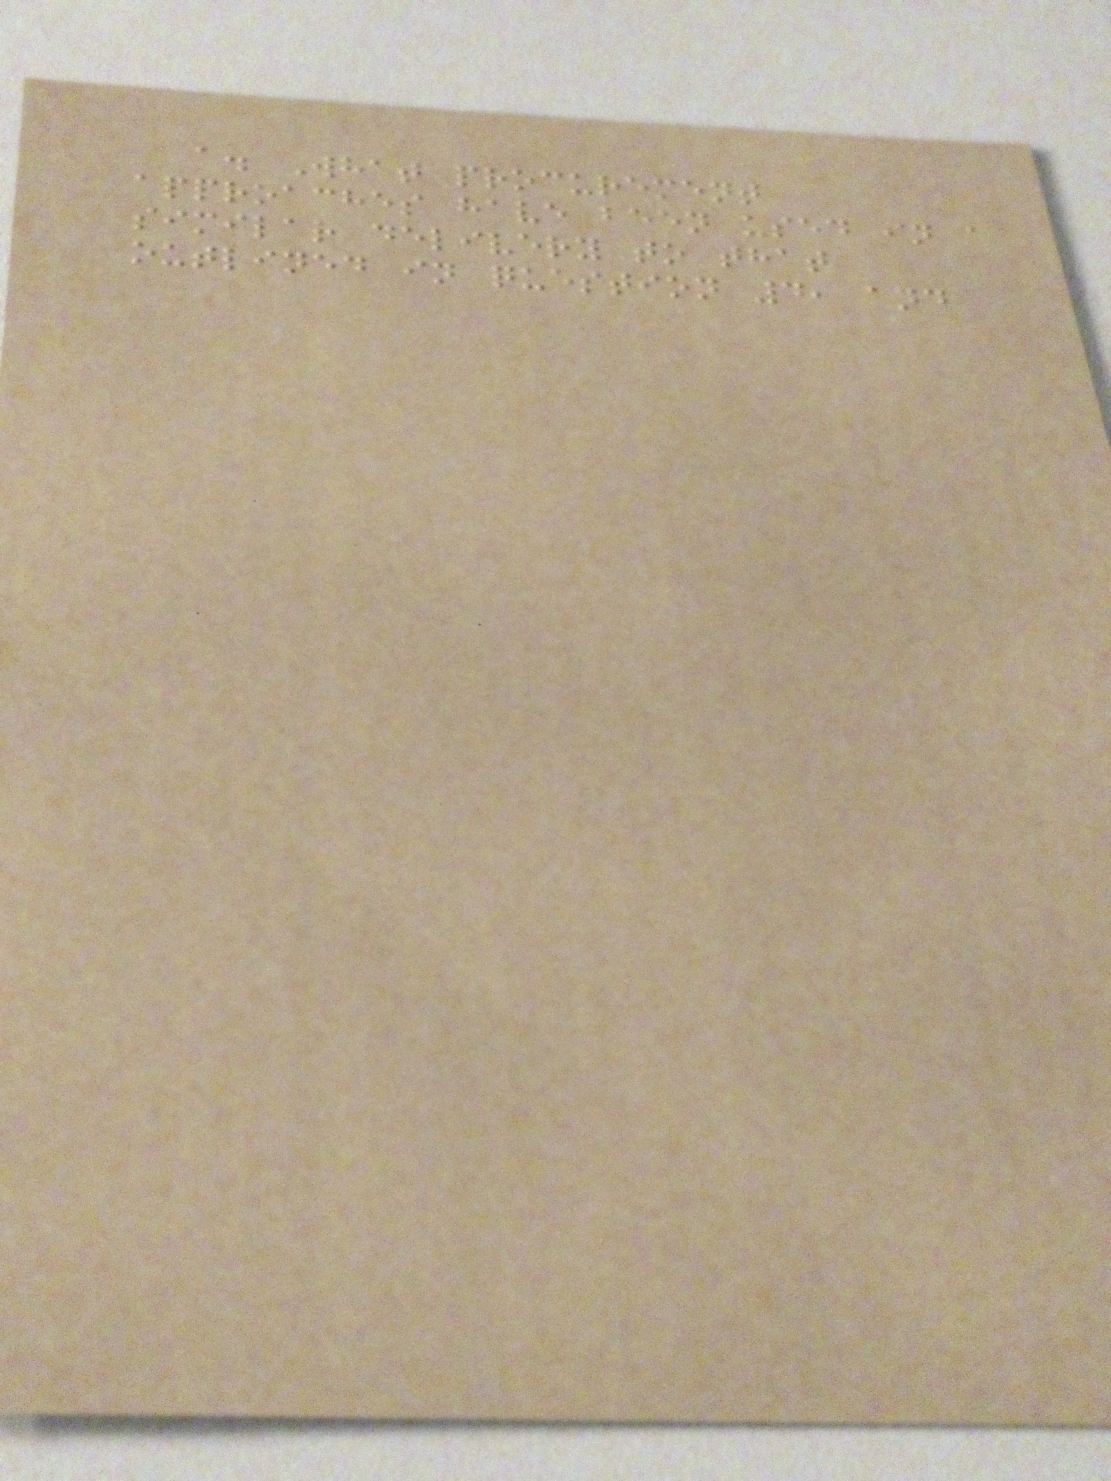a. What procurement
approaches have been used in a
similar delivery to that
outlined in question 4, and
